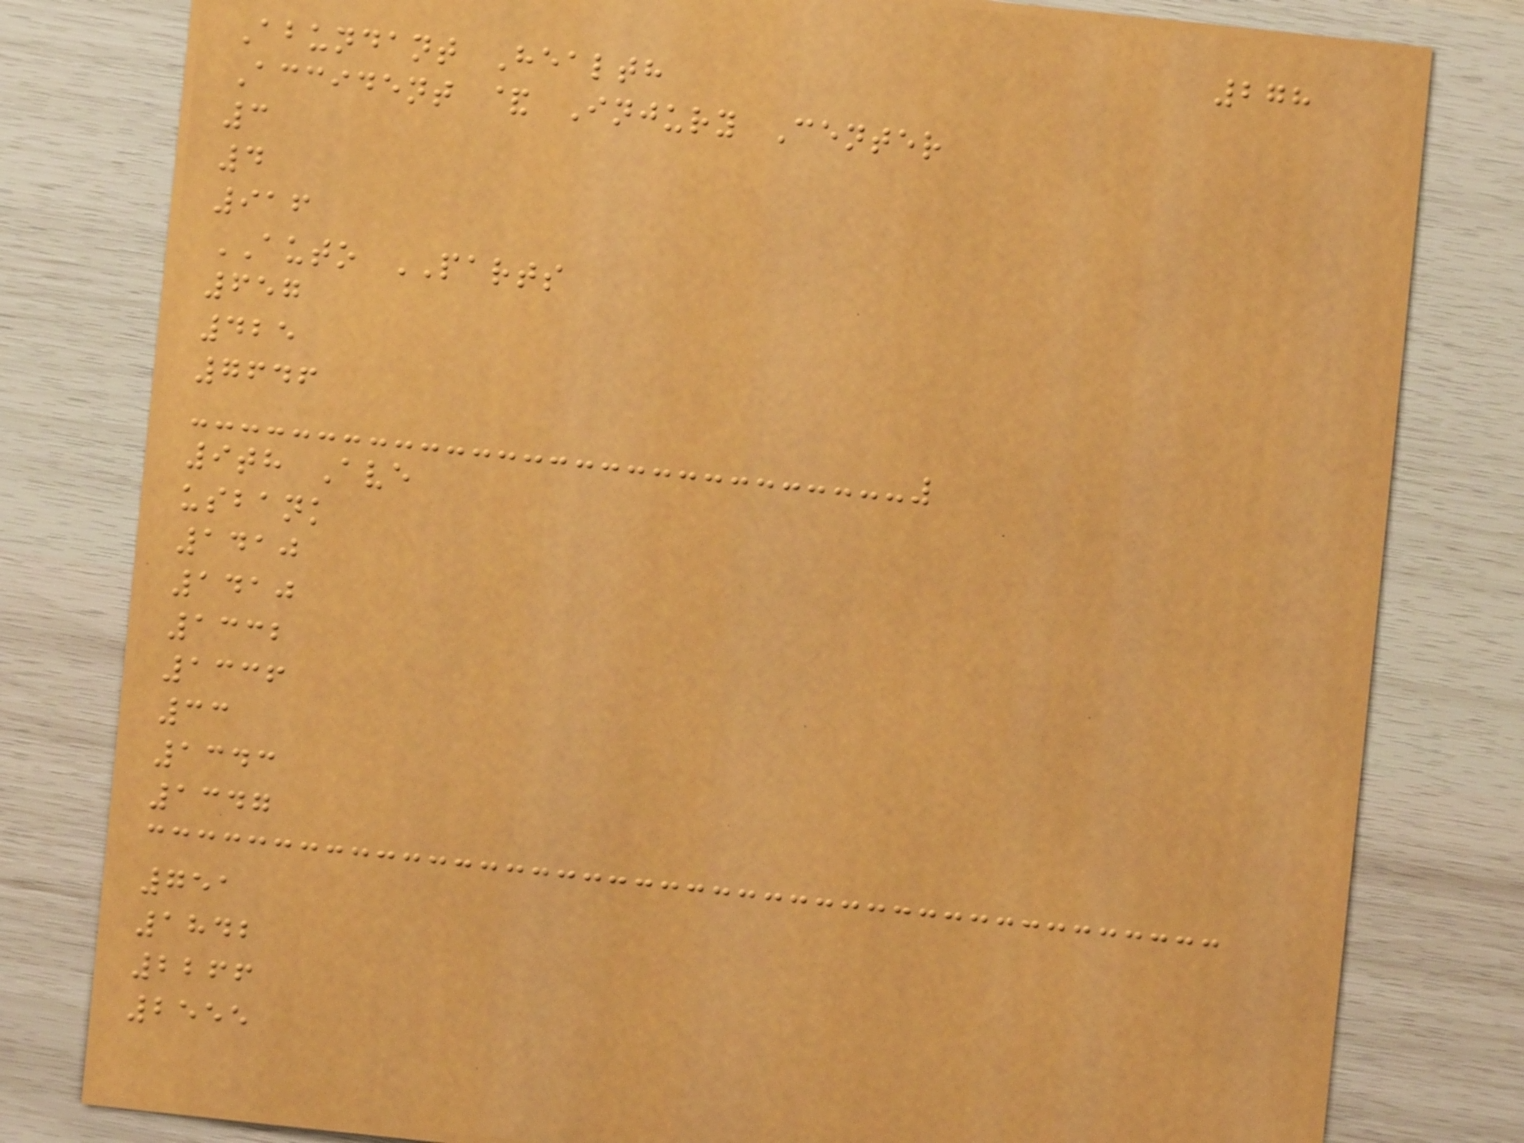278
Abundant Health
Accident & Injury Center
3
4
916
AUTO PARTS
657
425
7646
9th Ave
usbank
1410
1410
1332
1336
33
1343
1347
751
1842
2266
2555
